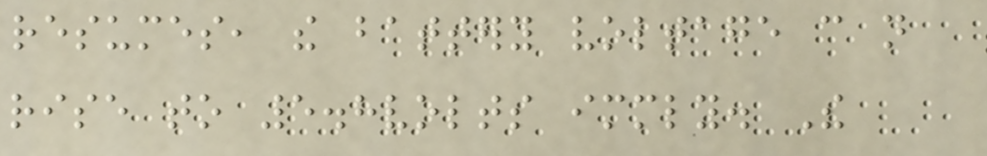resumes, the battery voltage can not
rise to 5.8volts immediately. The
